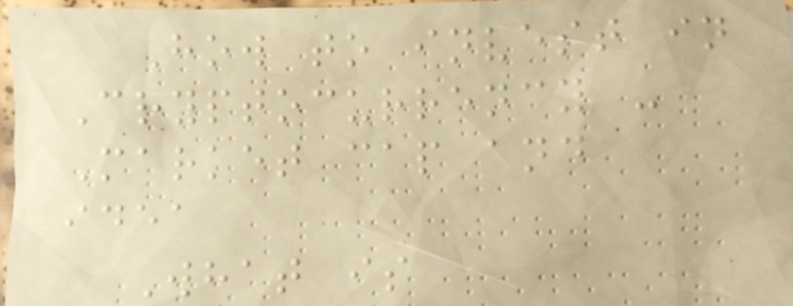How to invest in
Cryptocurrency -
Market cap and
idea
What is
